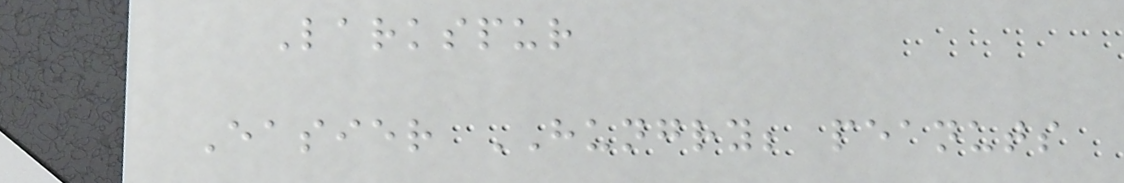Larkspur
Easier HUNGRY; peanuts
